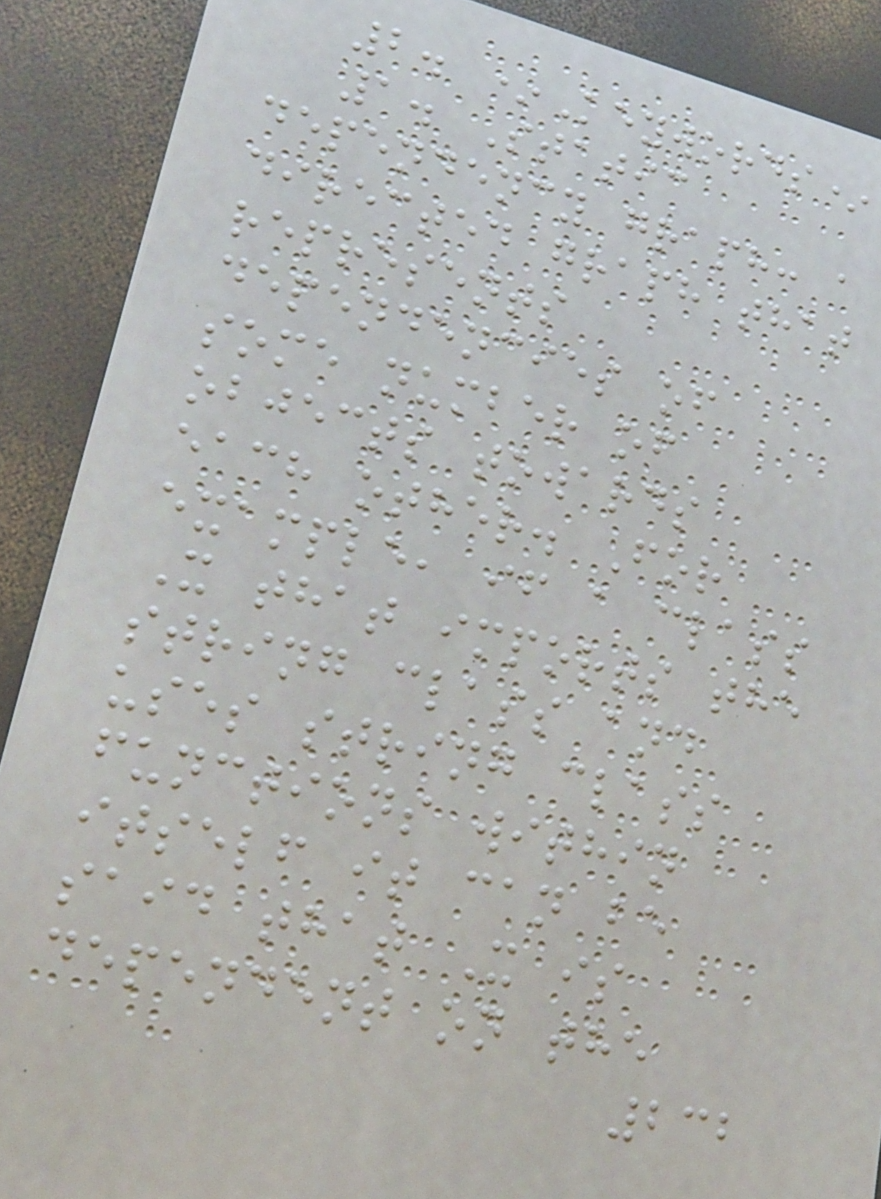2. *Keywords*
1. Static
dependency graph: a
directed graph that
represents
dependencies of
some number of
objects towards
each other. For
example, if a class
X that imports the
string class and
uses string class
functions within
itself it can be
said that X is
dependent on the
232
